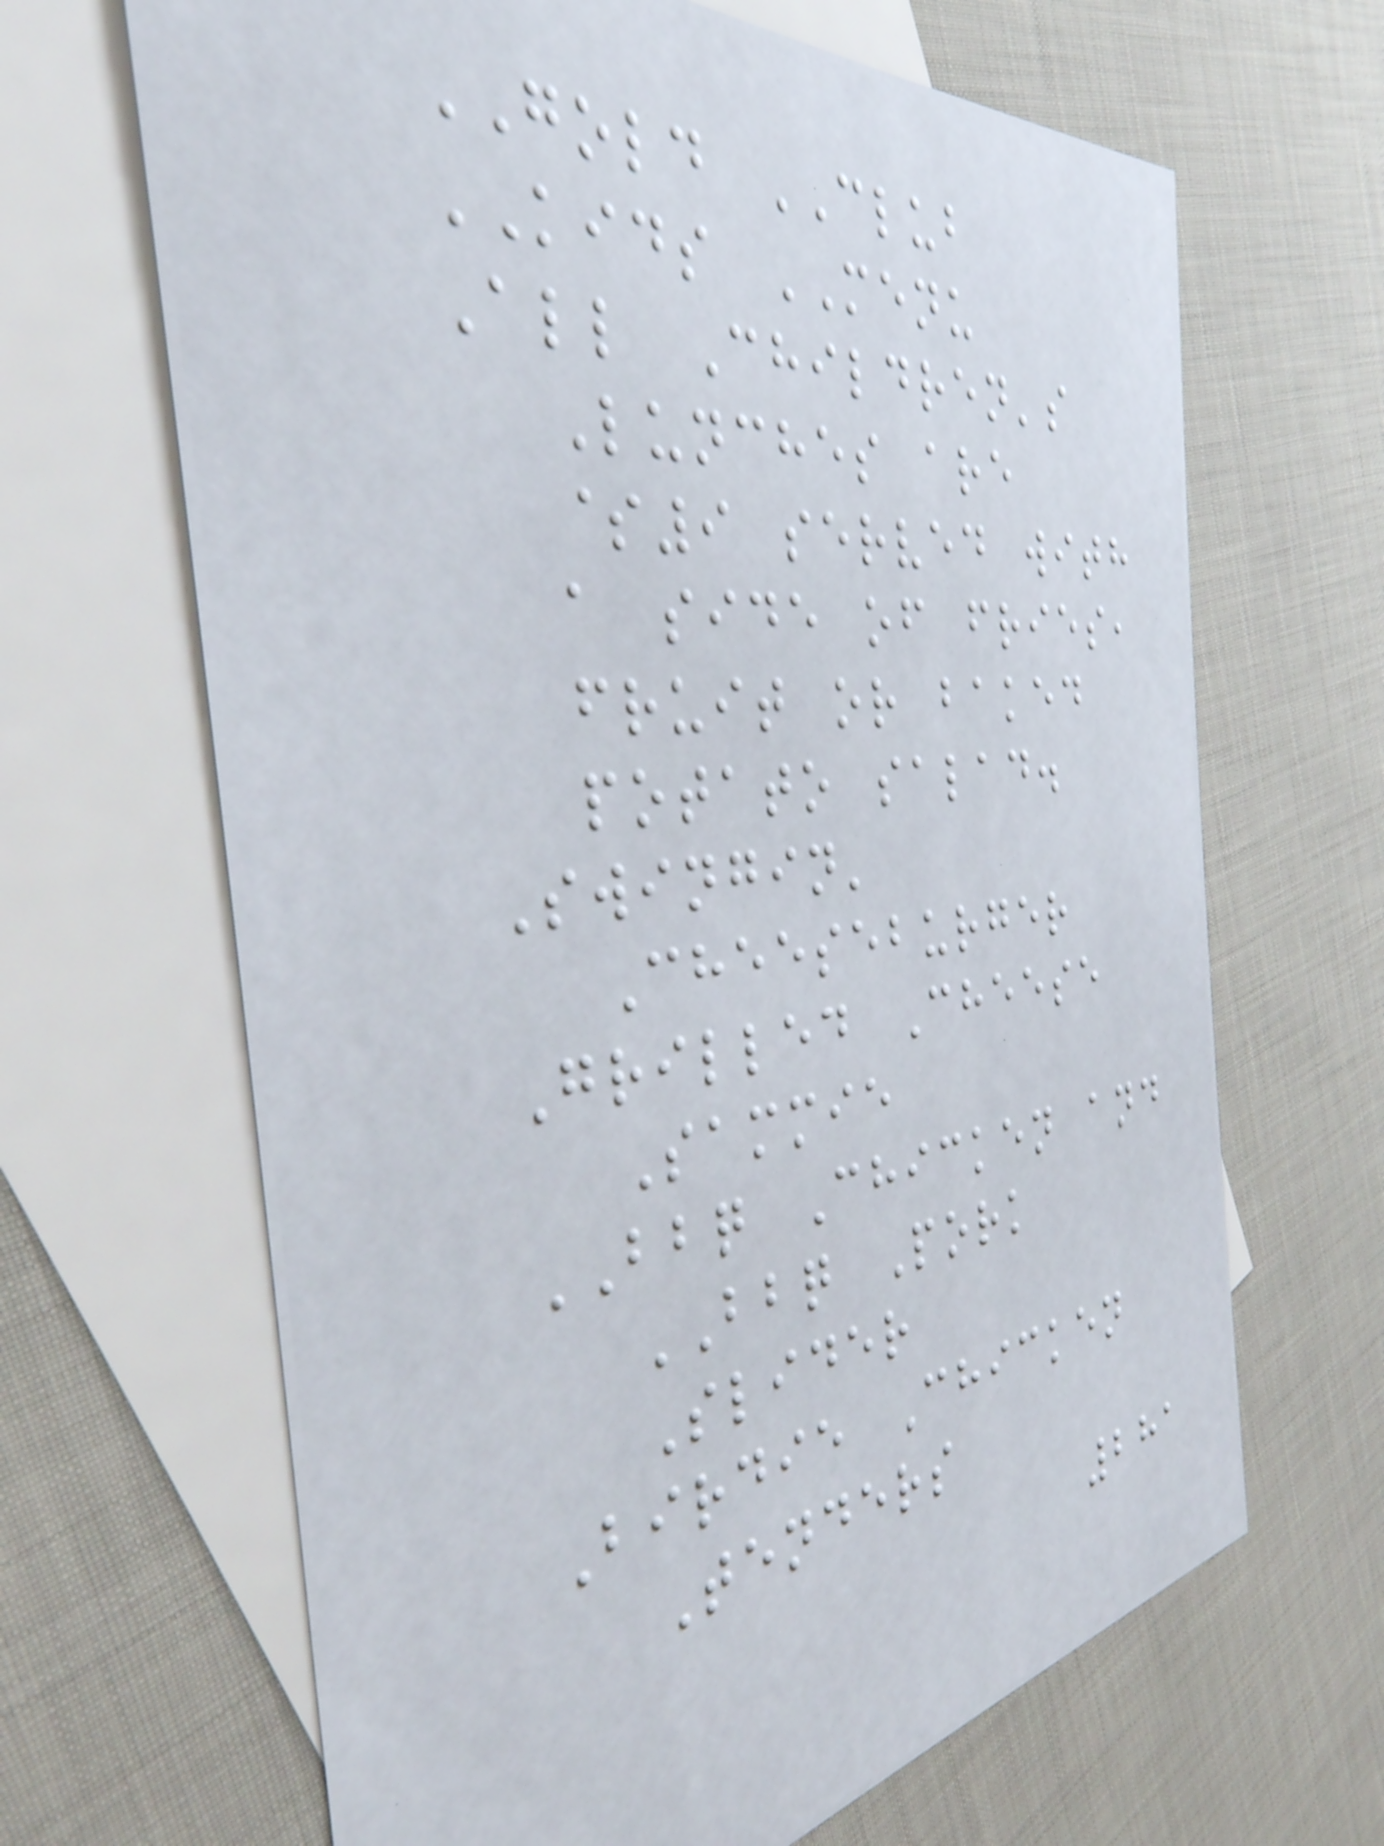GOLD CLUB
KIDS MENU
All Children's
Lunches are
$9 served with
a side of fries,
fruit or baked
potato salad.
Swingin'
Cheeseburger
Grilled Cheese
Sammie
BBQ Chicken and
BBQ Pork
Slider
Birdie Chicken
Tenders
281
